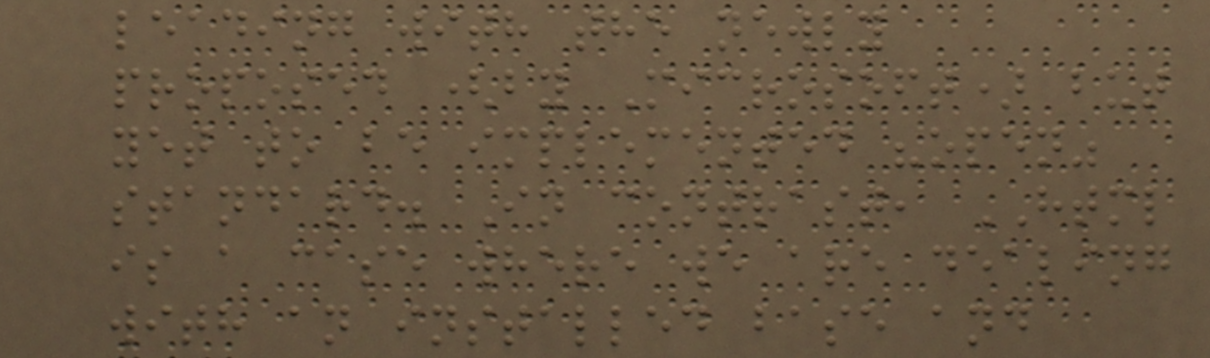leading with the newly
proposed (by Microsoft) but
yet to be implemented "open"
standard. In contrast, HTML
is a case where we are dealing
with an installed base and
